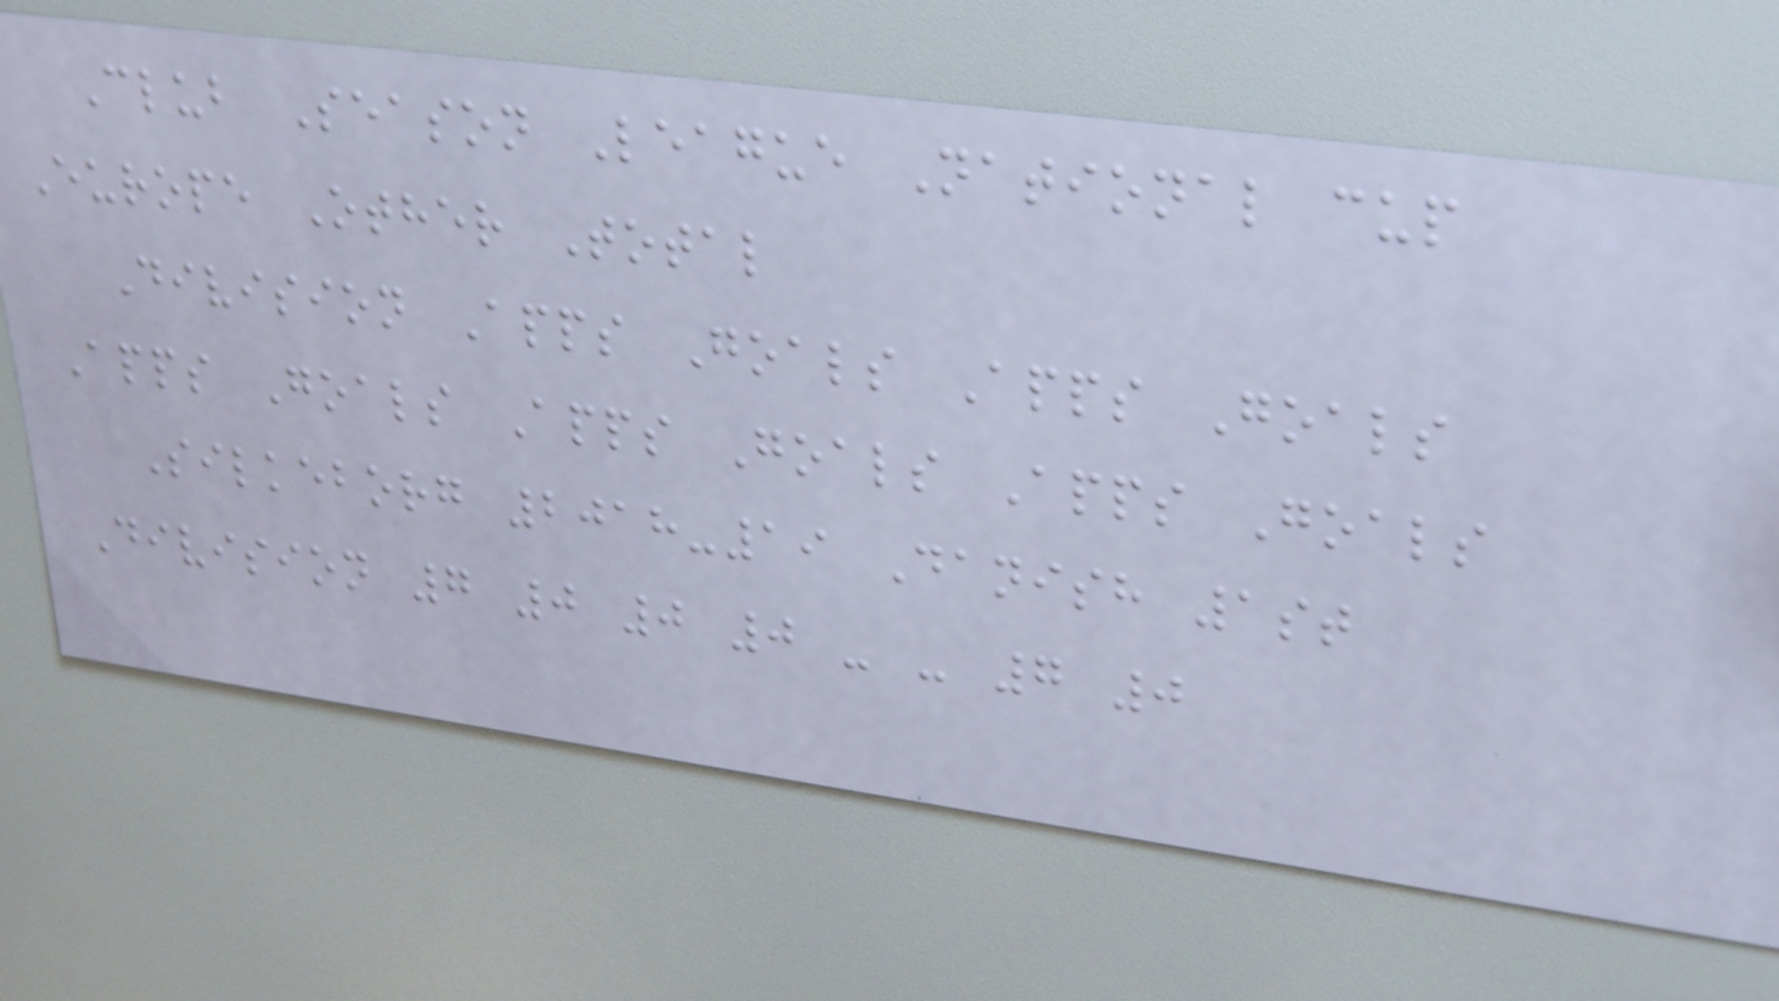Club Season League National cup
Europe Other Total
Division Apps Goals Apps Goals
Apps Goals Apps Goals Apps Goals
Silkeborg 2018-19 Danish 1st
Division 7 0 0 0 - - 7 0
